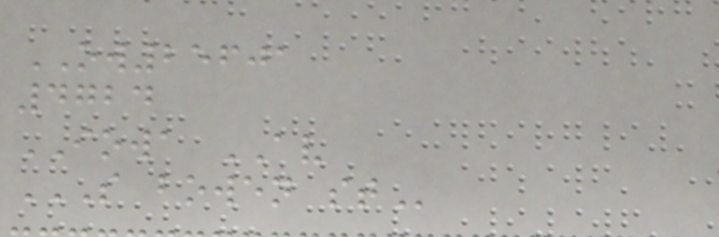OW25601
4724
IOWA AV
S BOWEN ST
